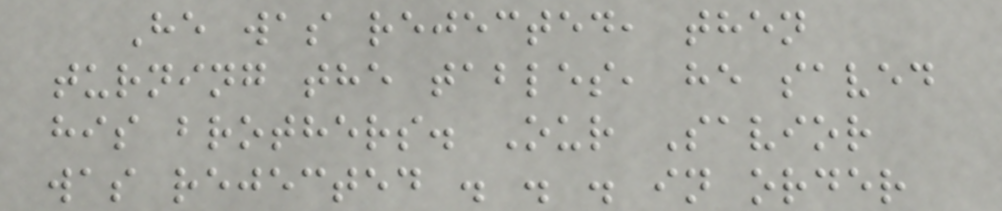He was rejected, then
turning the tables, he saved
his brothers. Our Savior
was rejected . . . in order
